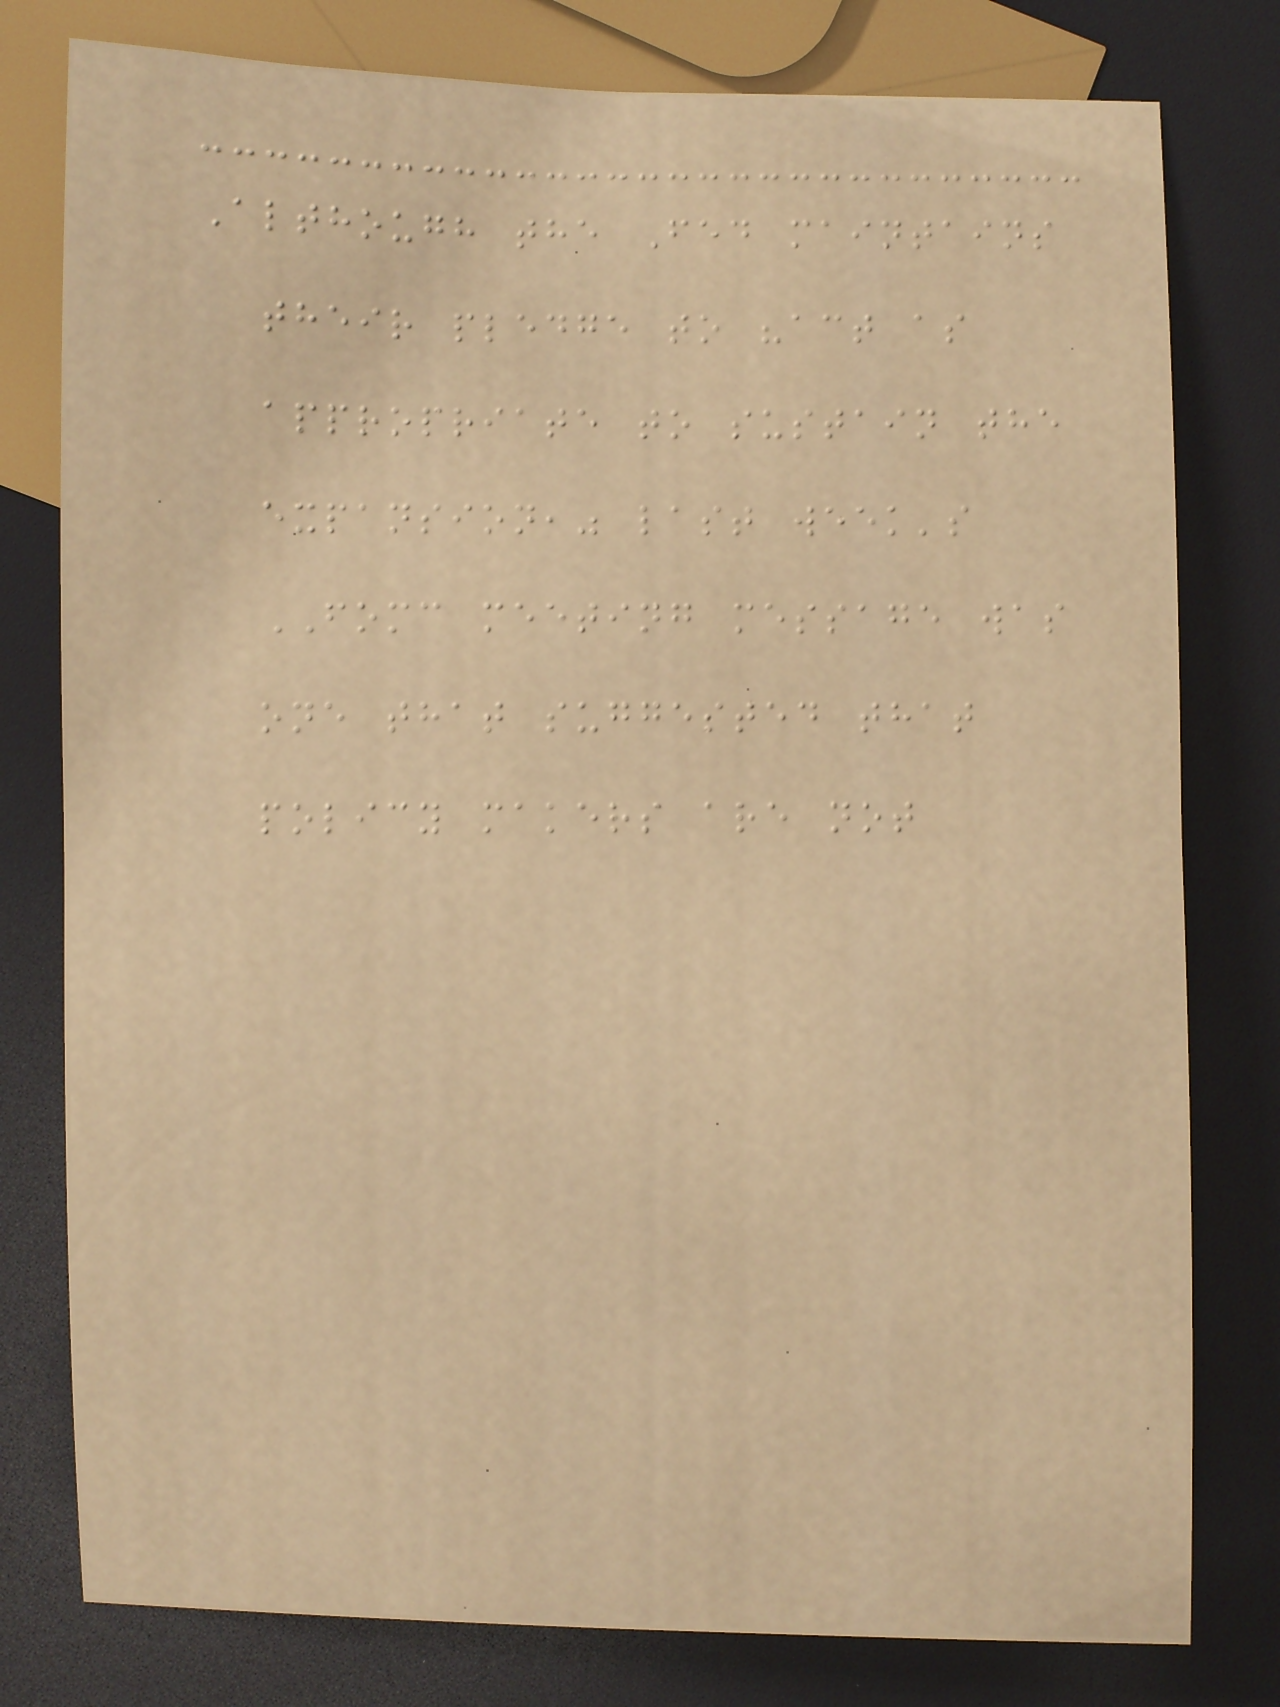Although the Fed maintains
their pledge to "act as
appropriate to sustain the
expansion," last week's
FOMC meeting message was
one that suggested that
policy makers are not
